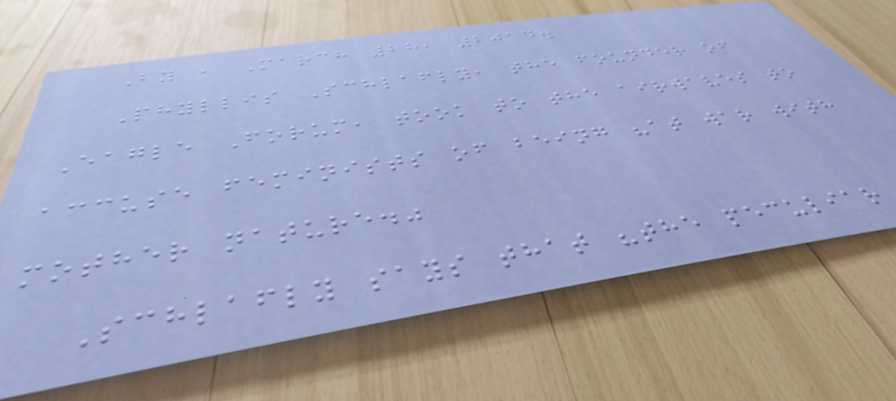By , March 28, 2014.
Phyllis Schlafly, the founder of
Eagle Forum, took to the airwaves to
accuse feminists of being "at war with
mother nature."
Schlafly says that "the peculiar
